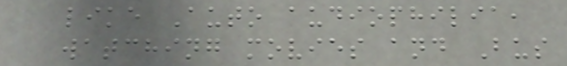like Auto audiophilia,
watching movies and Bus
